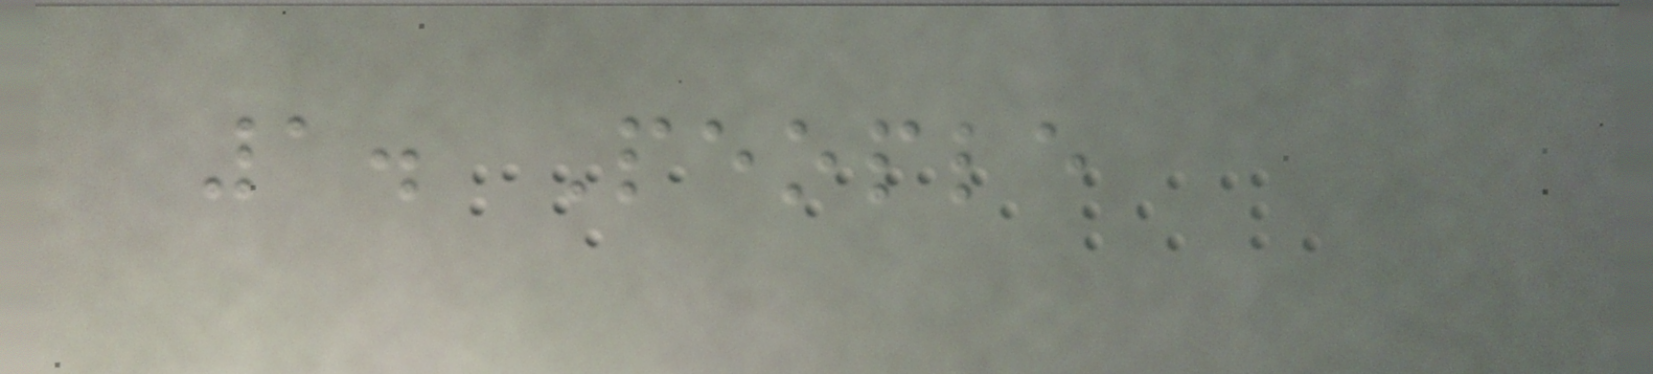1. People
